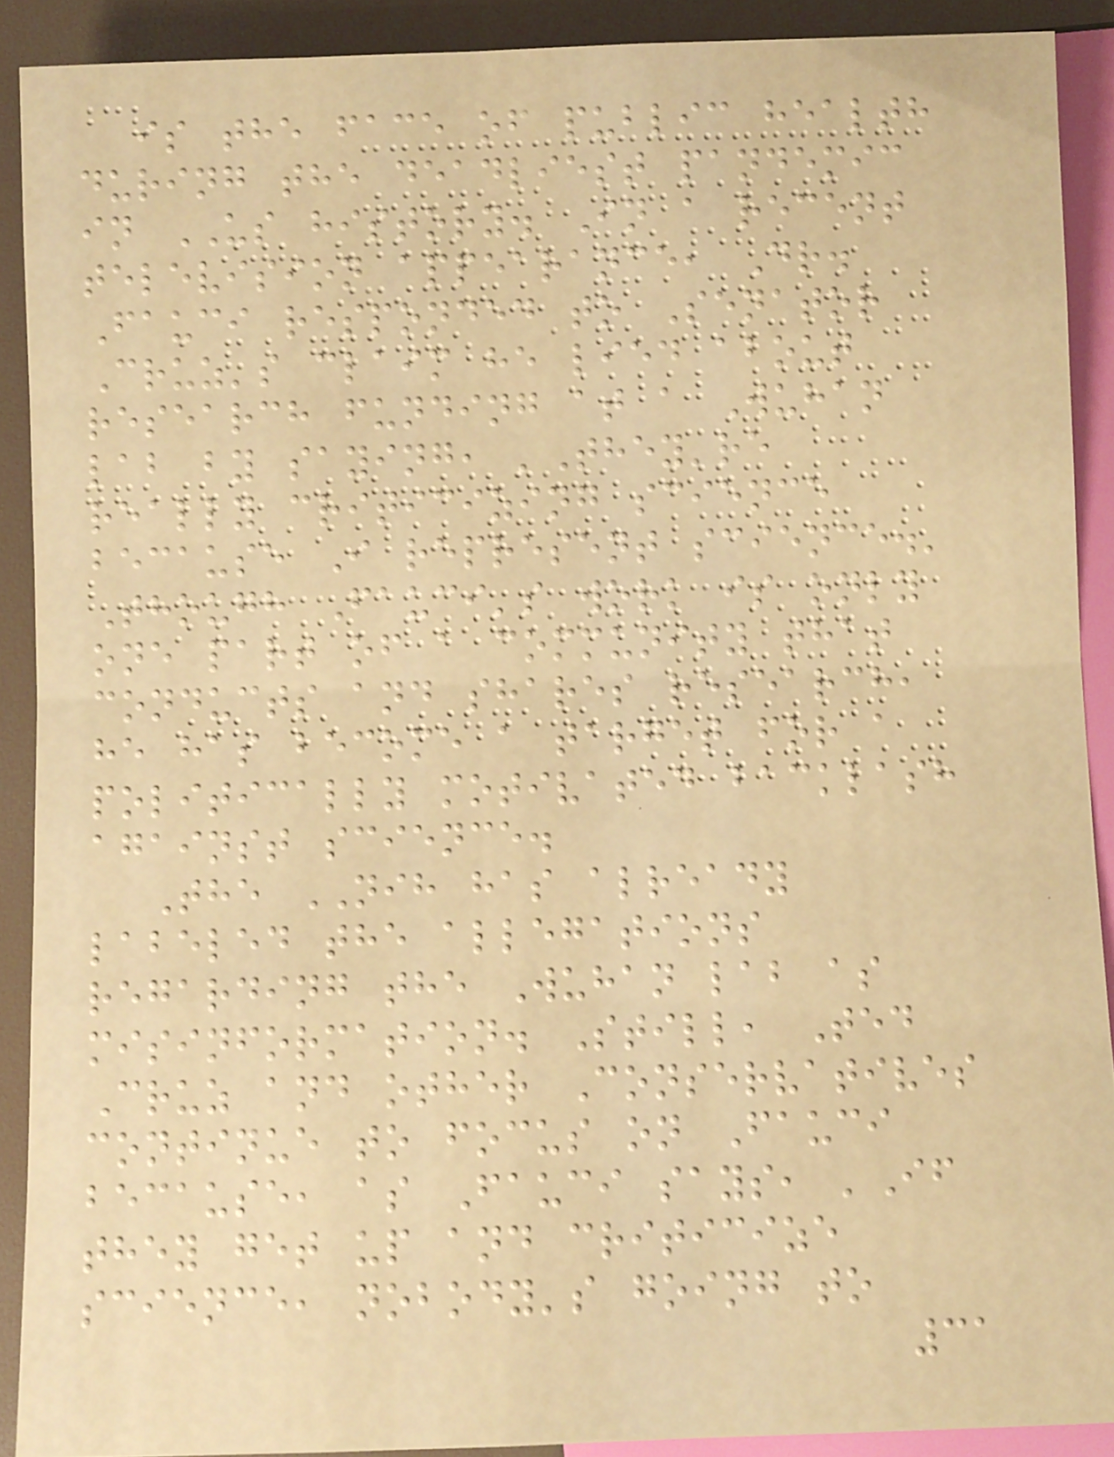is the face of public health
during the deadliest pandemic
in US history. In a recent
television appearance, Dr.
Fauci responded to Senator
Cruz's claim he lied about
research funding at a Wuhan
lab by saying, 'They're
really criticizing science
because I represent science.'
Though Fauci's work is only
one part of a community that
conducts and shares research,
he has become a target for a
politically motivated backlash
against science.
The NIH has already
labeled the allegations
regarding the Wuhan lab as
misinformation. Still, Ted
Cruz and other Conservatives
continue to focus on Fauci
because, as Fauci says, 'If
they get up and criticize
science, nobody's going to
31
